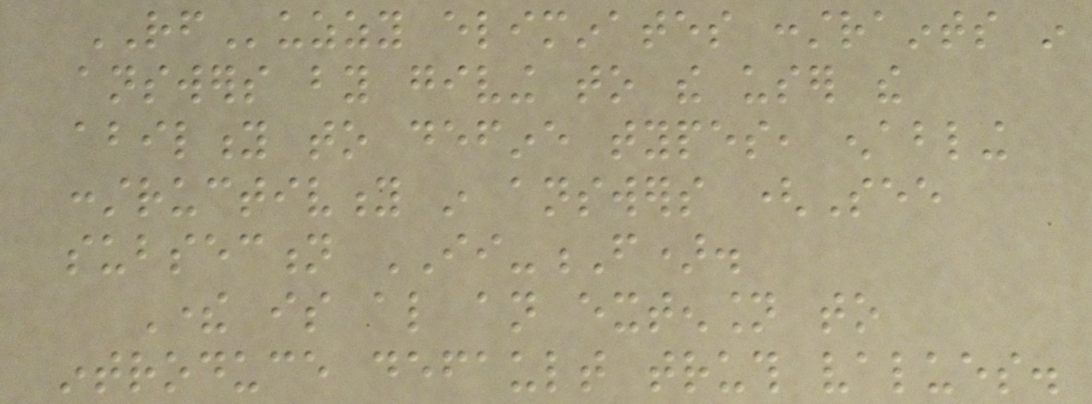RFuzzy eliminates constraints in
answers by giving to the user the
ability to define types, enabling
constructivity in answers (See
subsection II-F).
There is also an extension to
introduce default truth values.
